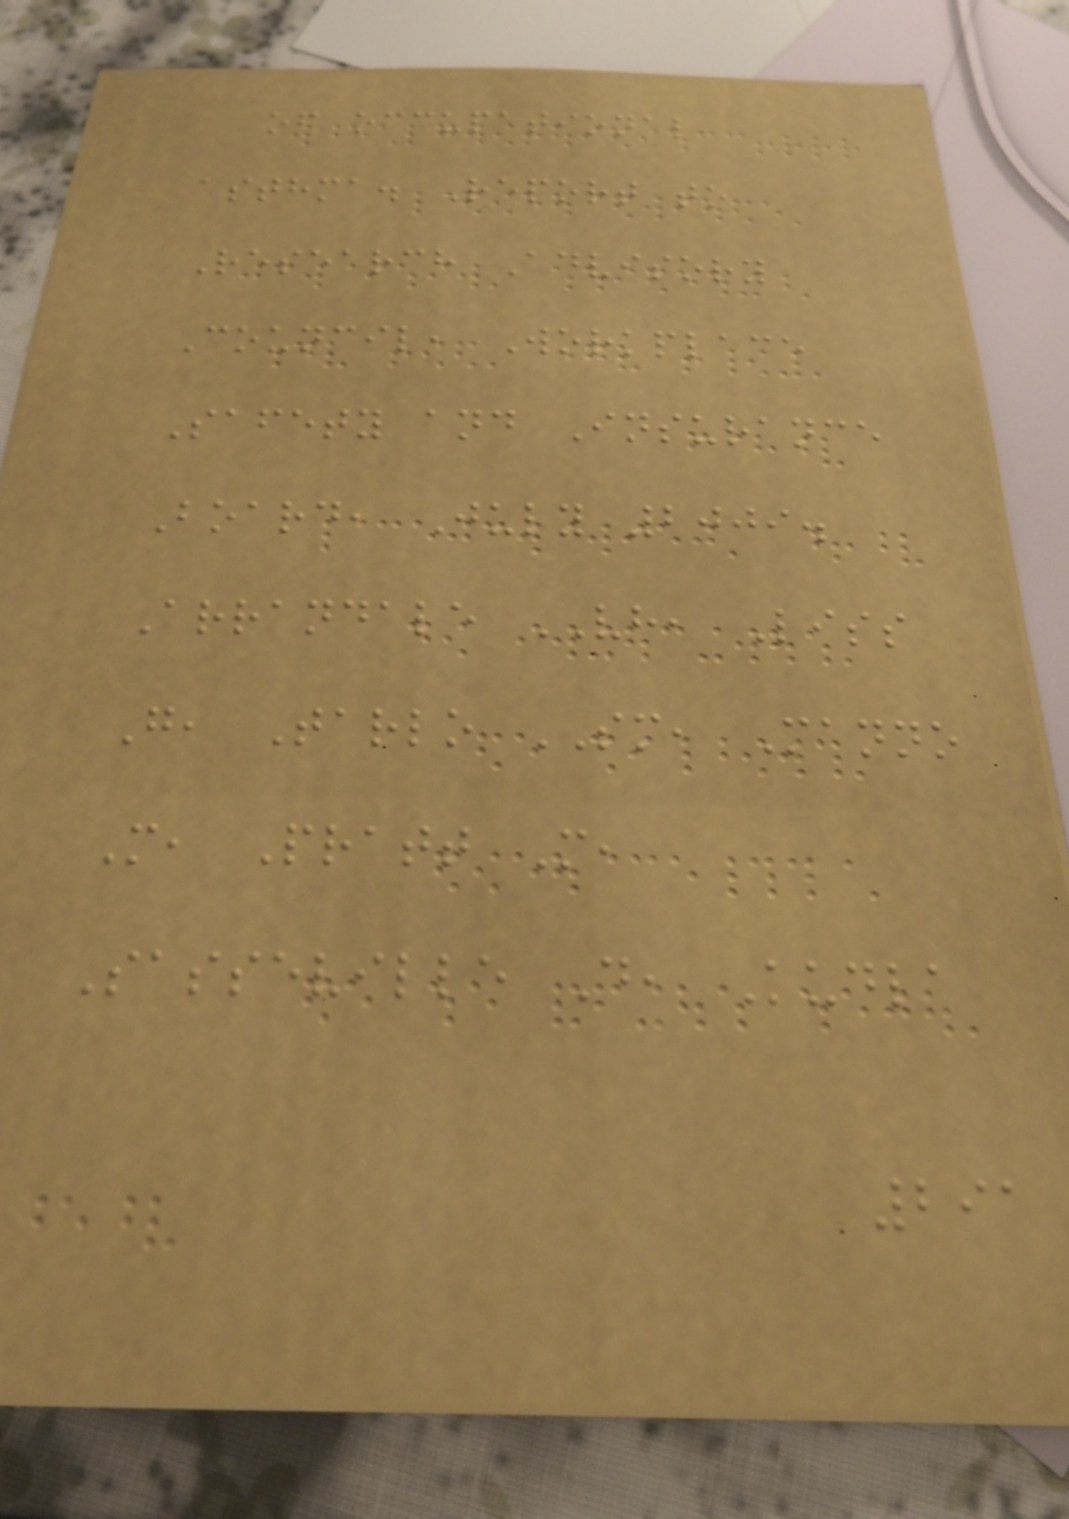of occupational
asthma. Report to
Research Advisory
Council, Workplace
Safety and Insurance
Board, July 2009.
Arrandale VH, Liss
G, Tarlo SM, Manno
M, Pratt M,
Sasseville D, Kudla
291
